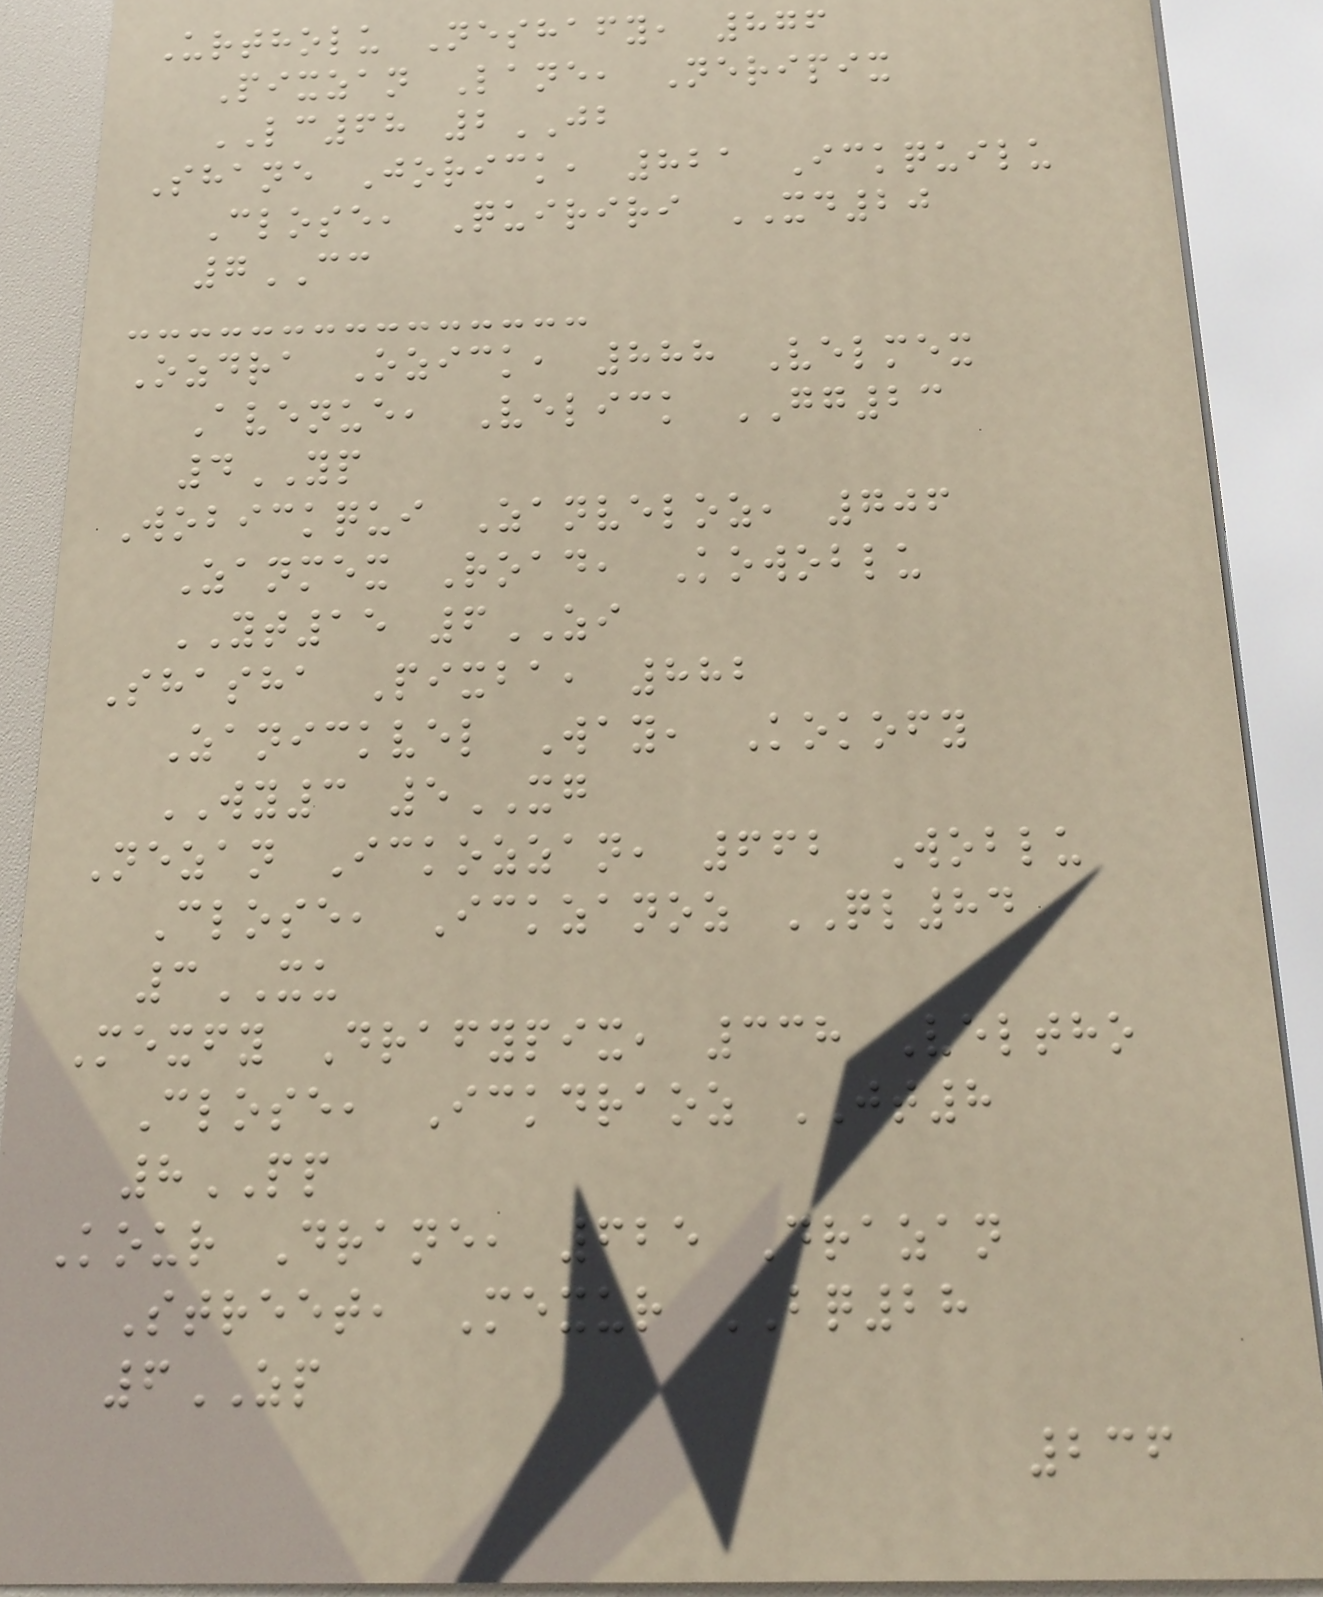Urtholu Neshafy, 876
Pixzan Lane, Neripix
LC68 2JB
Shane Jorick, 821 Ickquilu
Close, Quiriri XD20
7CC
Ozdra Ozick, 888 Velmex
Avenue, Velick GG23
4YP
Wobickqui Zanveloz, 706
Zanmex Road, Kowoblu
YT15 6ZI
Shasha Pixba, 882
Zanickvel Way, Kokofy
WY3 5XG
Nezan Ickozzan, 662 Woblu
Close, Ickzanoz QL84
3XU
Mexfy Drafypix, 338 Veltho
Close, Ickdraoz JT8
8PP
Kour Drane, 625 Drazan
Street, Mexur BQ28
6ZP
236
